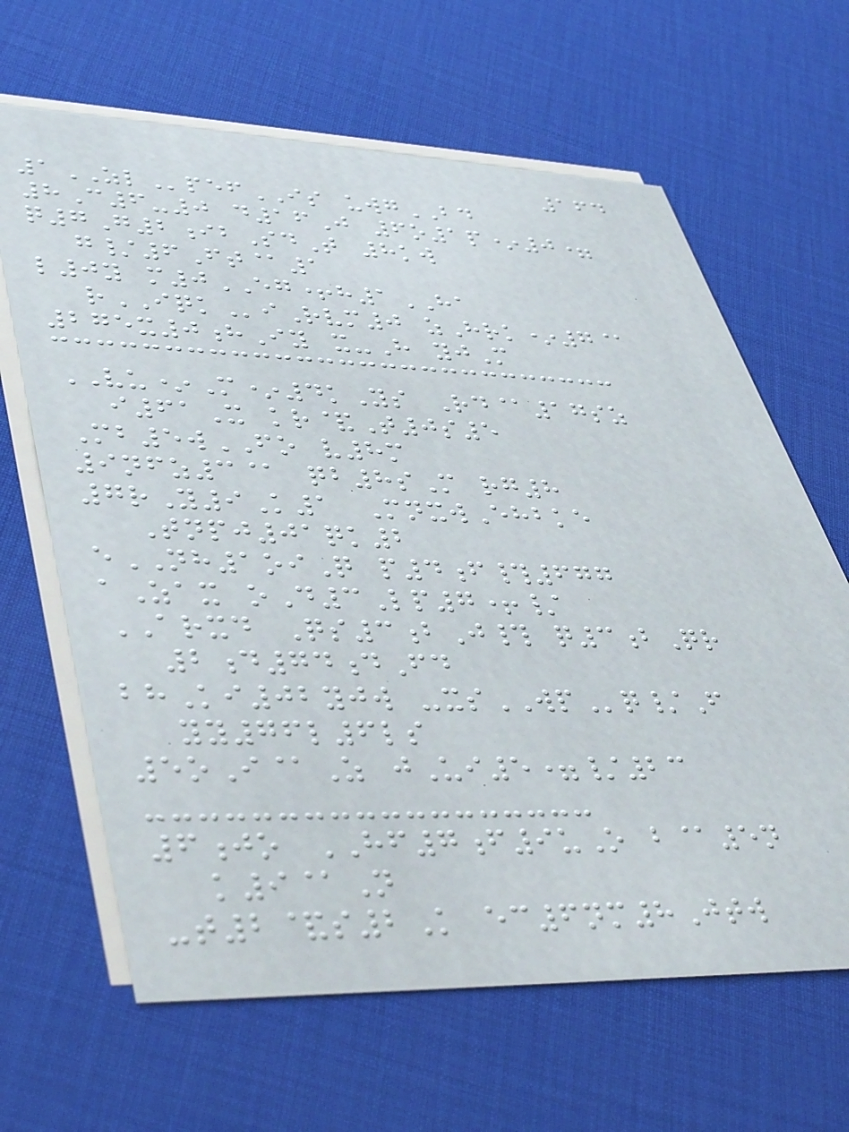164
1ZLpefIS uwgBD
8C6-0 d16J 6o1p*0=
q7G2ibSdT 8kw
g/6Ft@1
l0y m0EG+h1HA
rIQKiRvm0 zHrk*7@
275x0hIy x-H yjM
VU*M*4kYs Rd@17sz
i61X kr&T0s5
Mb5wFO v8m
9nfz3@ qb8sM rg8
7rY9K1 MnxwEhbke
Tnpj01qk2
eNH1oiQ p4f#677
aZax oD3Lp7+/
ARXD Qs3bJ# q3bQr
2d74dFd
bhKi02yjw -xsWPq/F
yy76l6ls
5oI@Z jUi5=/23
6jo HF7f9uO b@5n
k9@N
-t2&s2K ec6nm8Jtw
